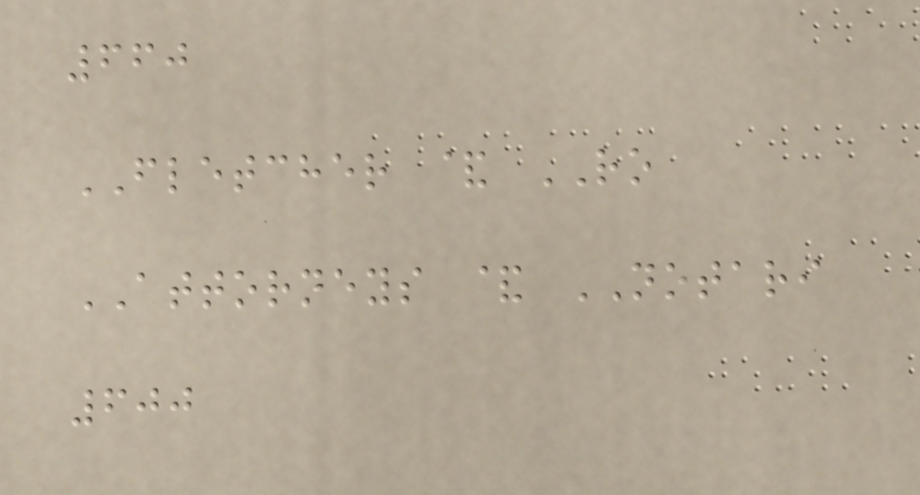660
FLETCHER & RO
ATTORNEYS & NOTARI
600
